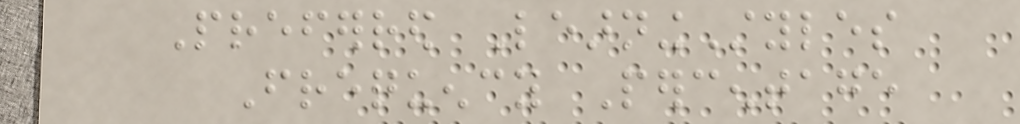Preferred LearningStyles
Frequency Percentage
